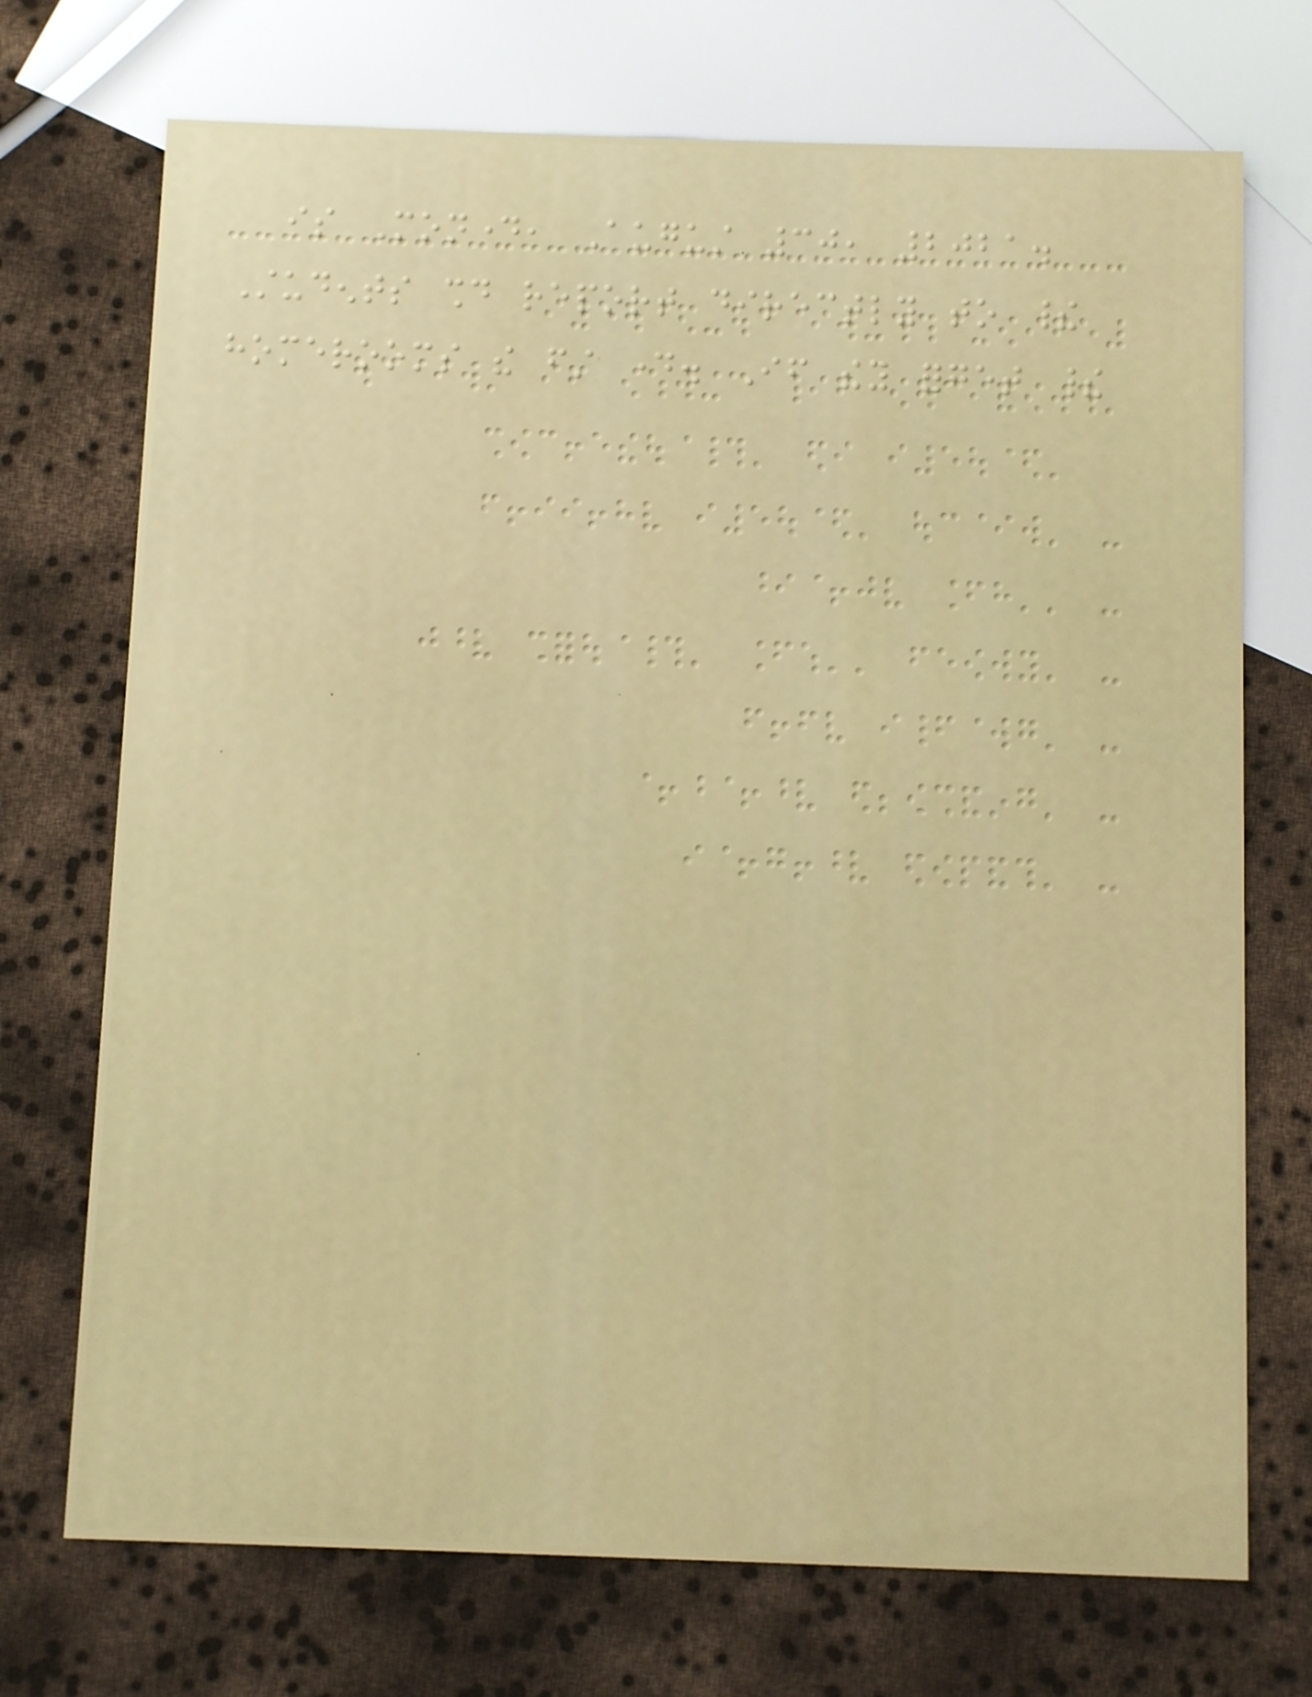is Monday, August 30, 2021.
Students should report directly to their
homerooms the first day. If they forget their
